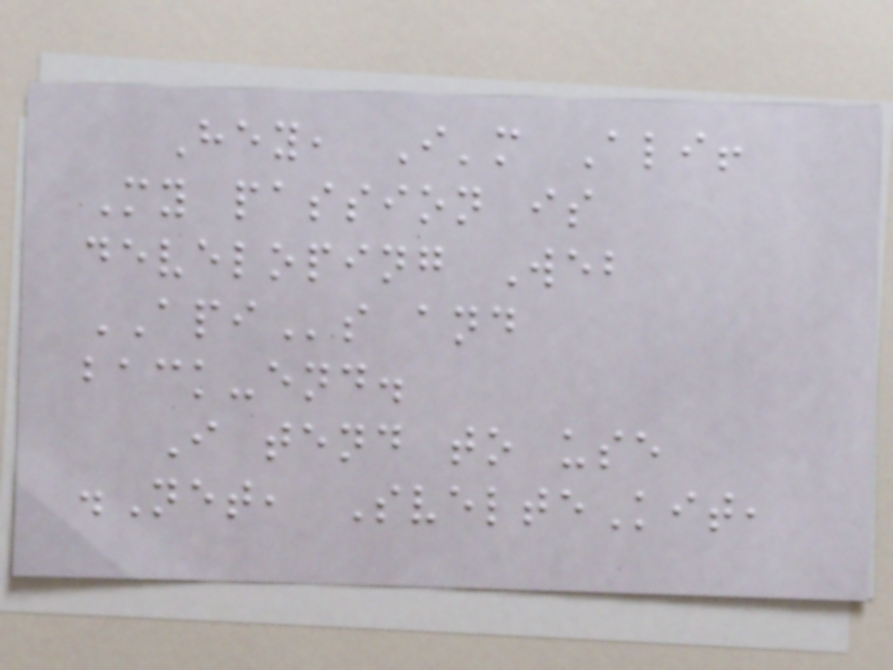Hey, I'm Ali!
My passion is
developing Web
APIs and
back-end.
I tend to use
.Net, SvelteKit,
